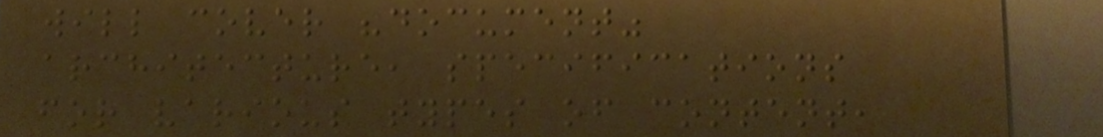will cover "document"
architecture, specifications
for various types of content,
